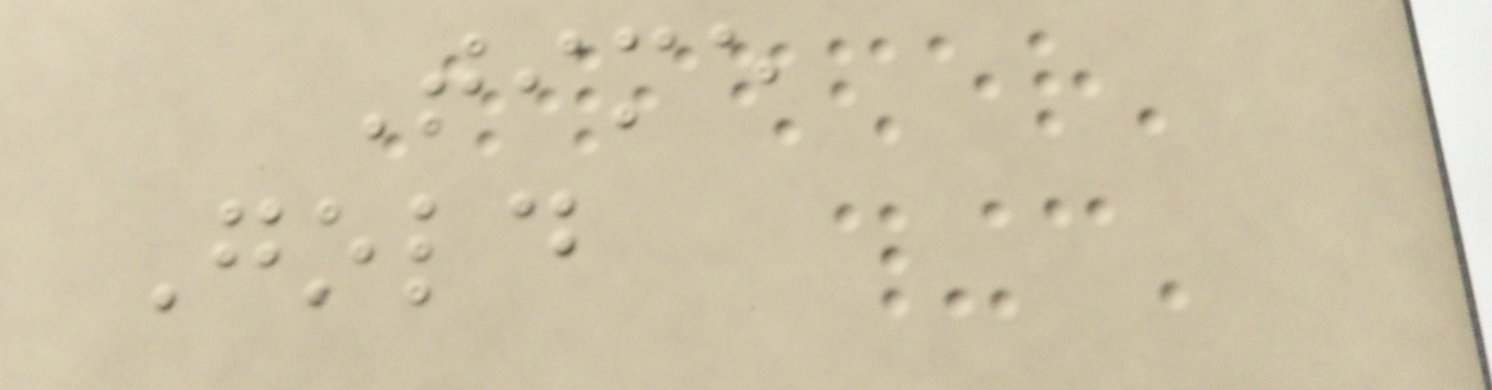Time
Gold
